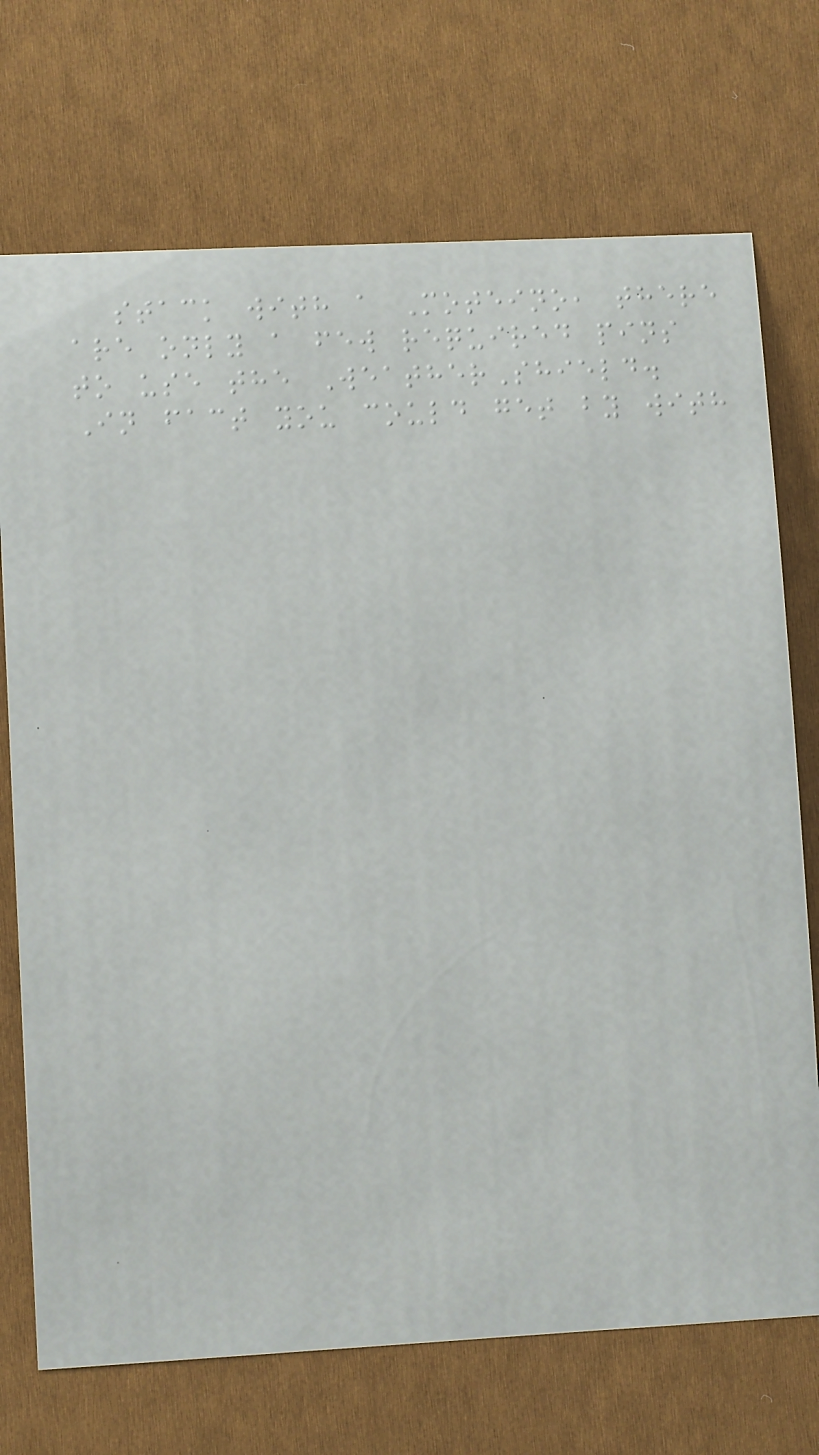stack with a Moteino, there
are only a few required pins
to use the WeatherShield.
In fact you could get by with
